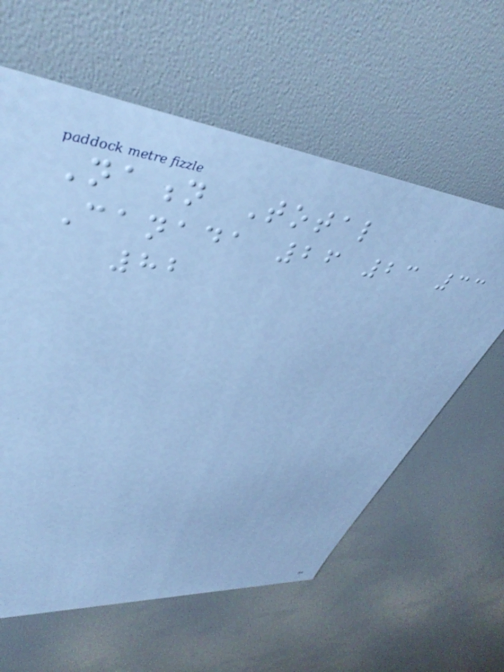Nation Total
Canada 26 23 33
82
